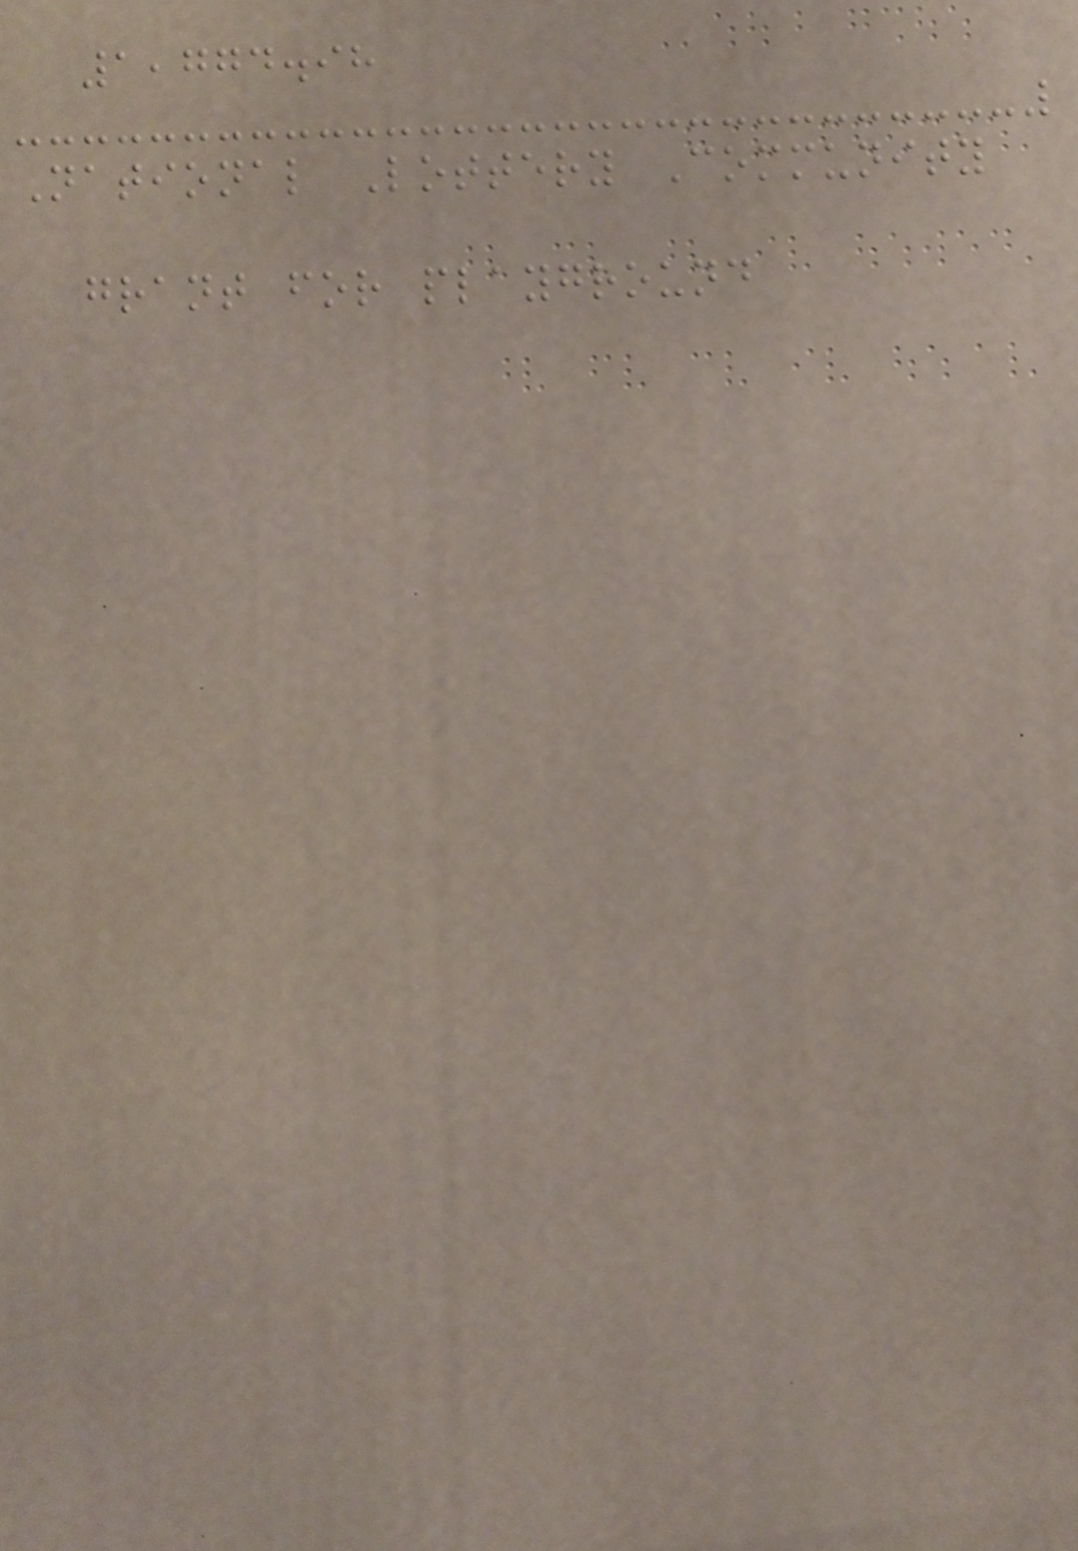1,774.98
National Lottery Community
grant for playground
